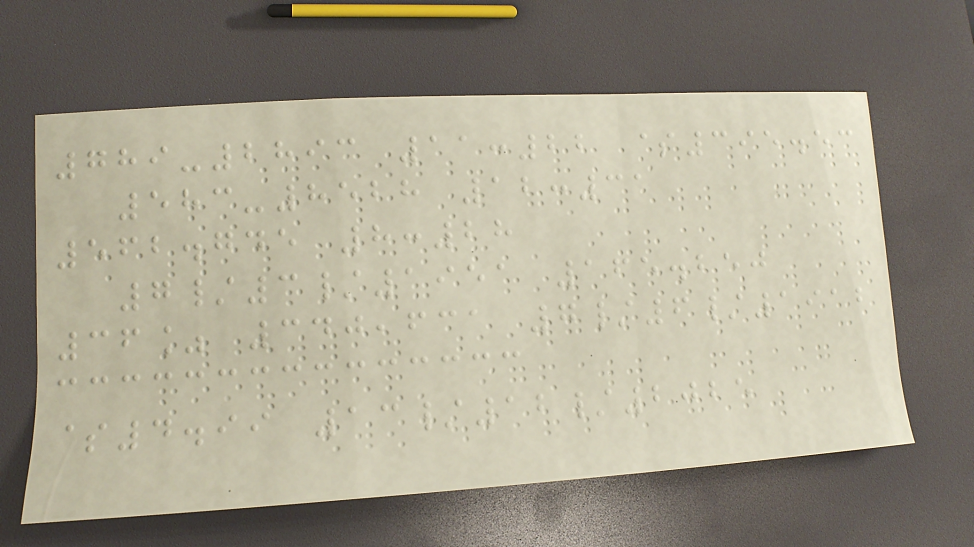789-2893 11:22 $395.53
583-8528 12:31
562.745 8:28
7/3/1951 165.250
36% 340,631 7/6/1912
$4.99 13/12/2025
